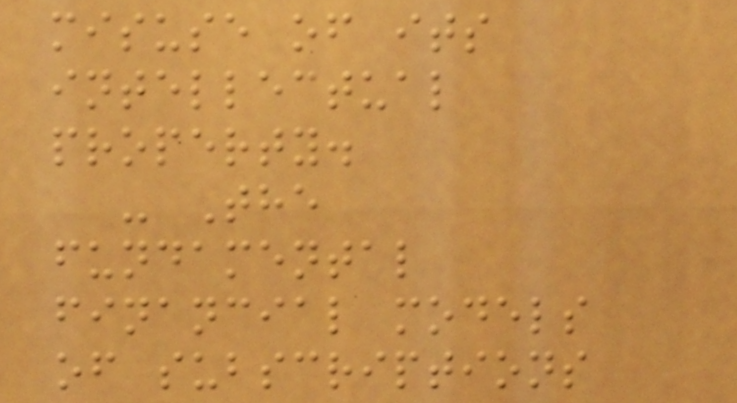misuse of its
intellectual
property.
- The
fundamental
financial models
of subscriptions
